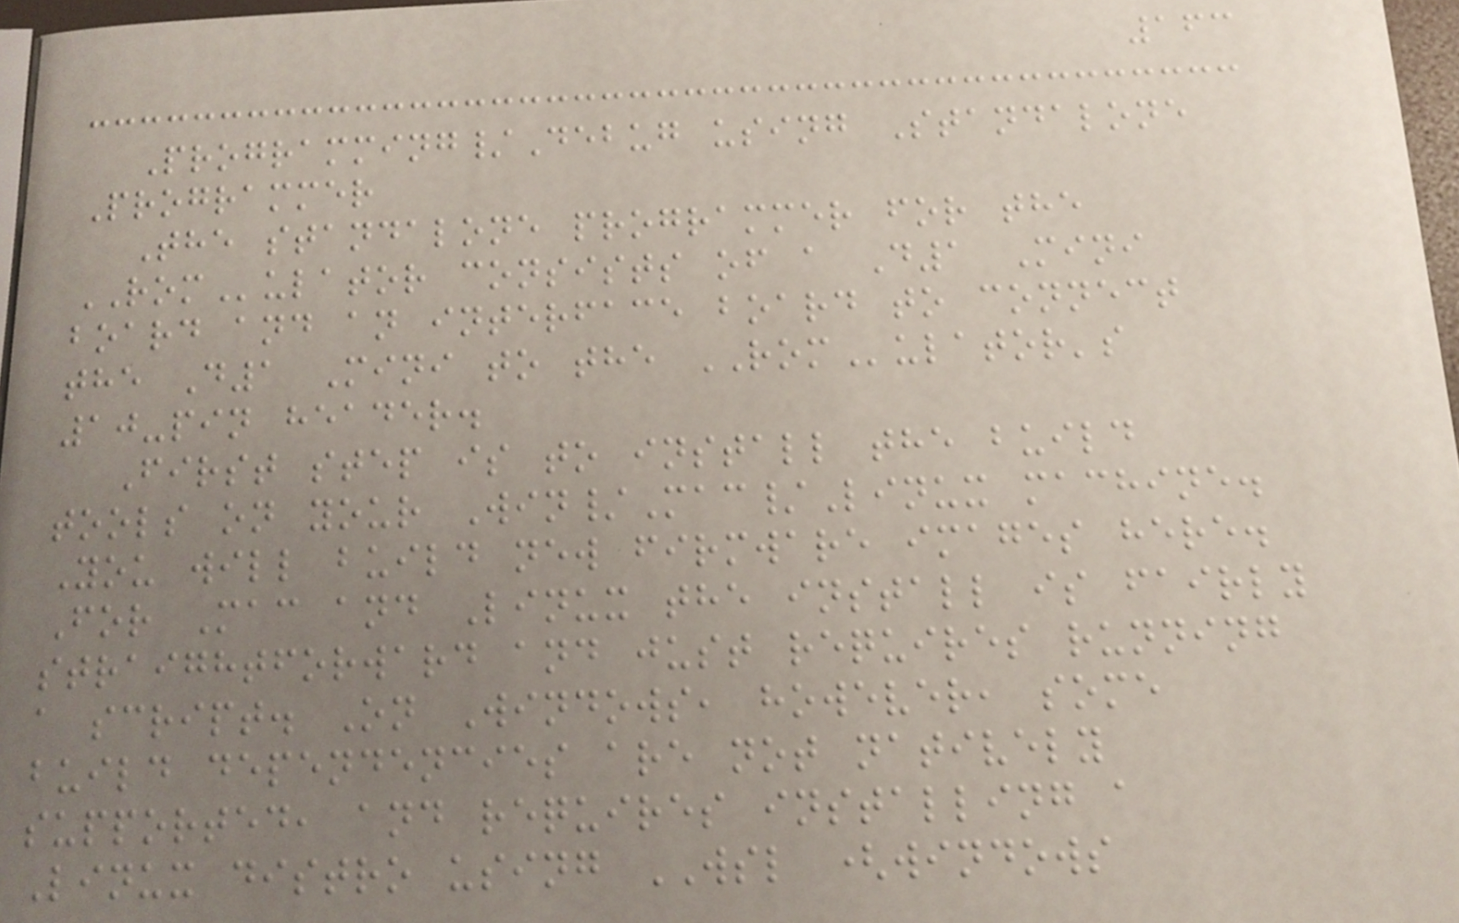163
Programming/Debug using Standalone
Programmer
The standalone programmer for the
ROMulator consists of a D1 Mini
board and an interface board to connect
the D1 Mini to the ROMulator's
10-pin header.
First step is to install the build
tools on your Win/Mac/Linux machine.
You will build new firmware images here.
For Mac and Linux the install is fairly
straightforward and just requires running
a script. On Windows, however, some
build dependencies are not natively
supported, and requires installing a
Linux distro using WSL (windows
